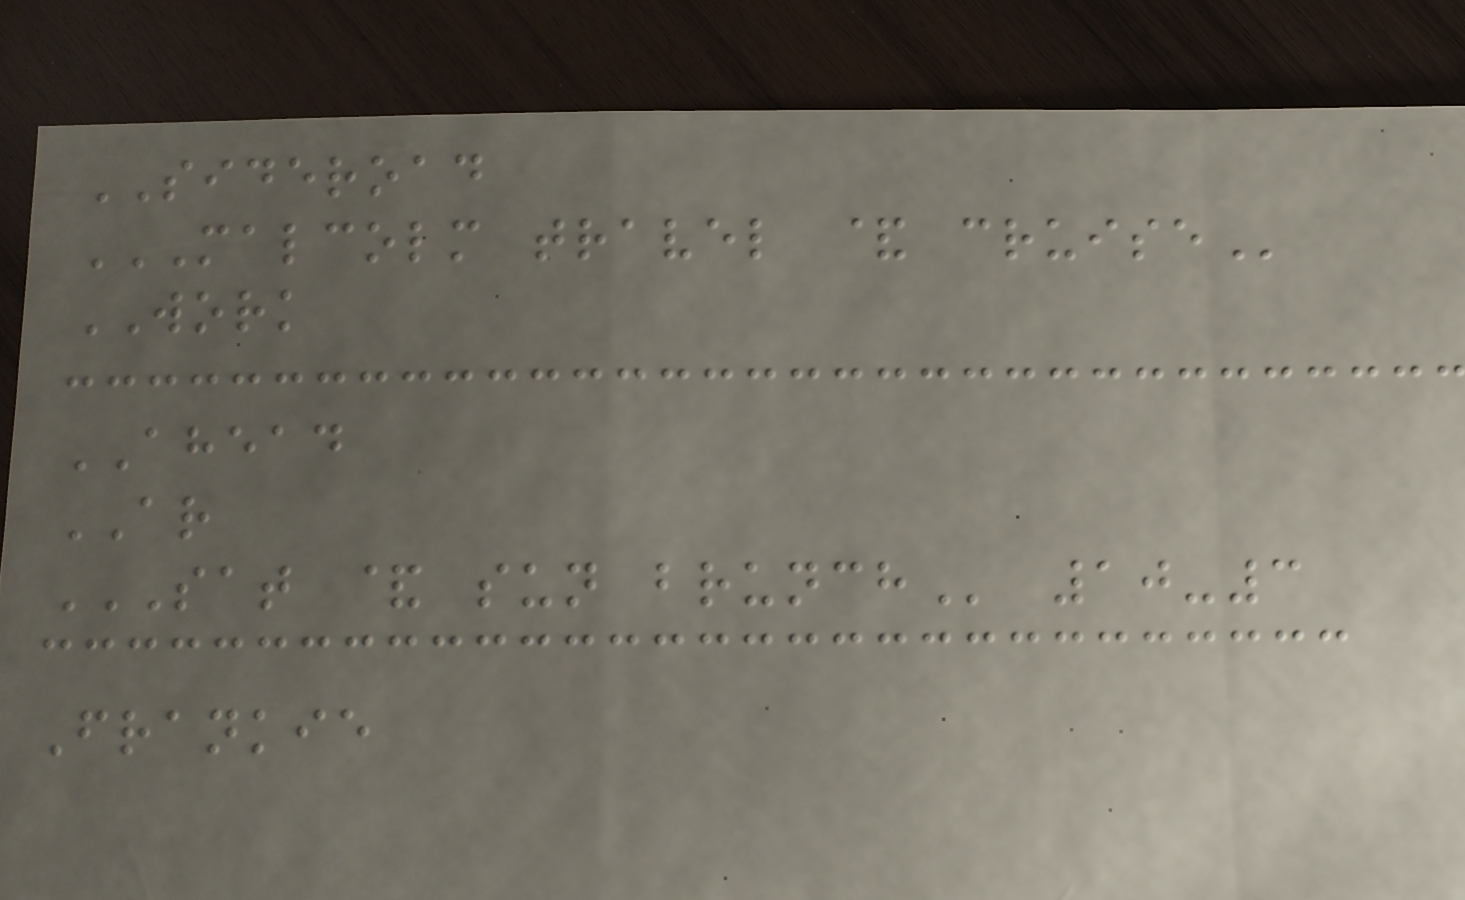SIDEROAD
MALCOLM TRAVEL & CRUISE
WORK
AHEAD
AR
SAT & SUN BRUNCH 10-3
Frankie
